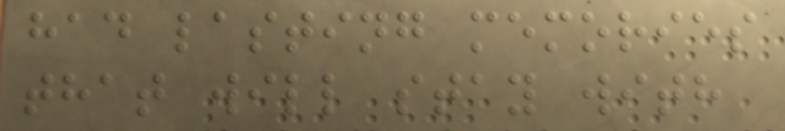had lasting memories
that will stay with
